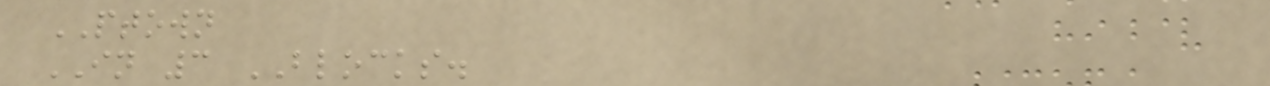PTOWN
IN 3 BLOCKS.
